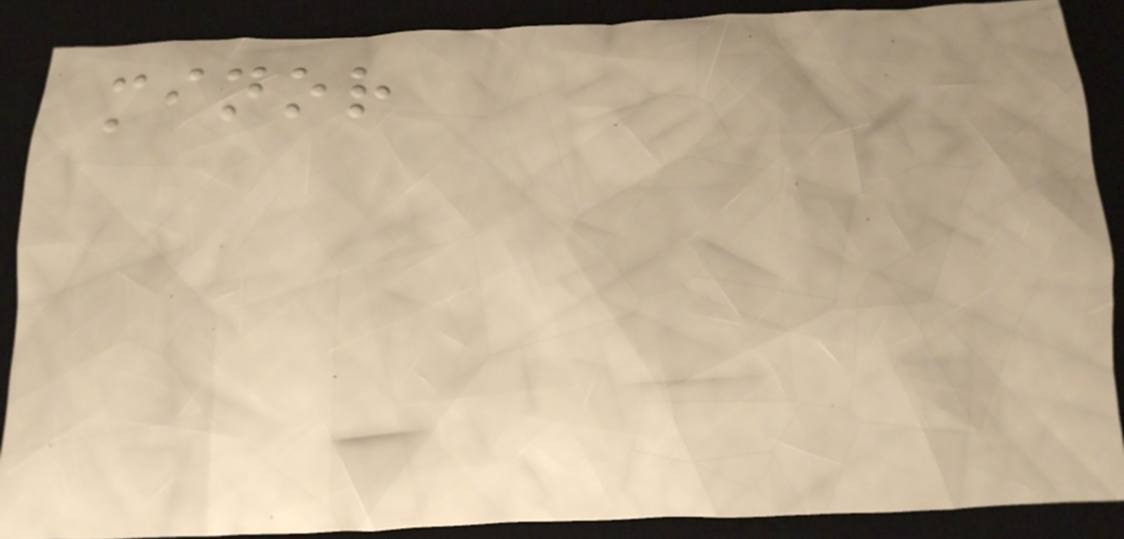minor
